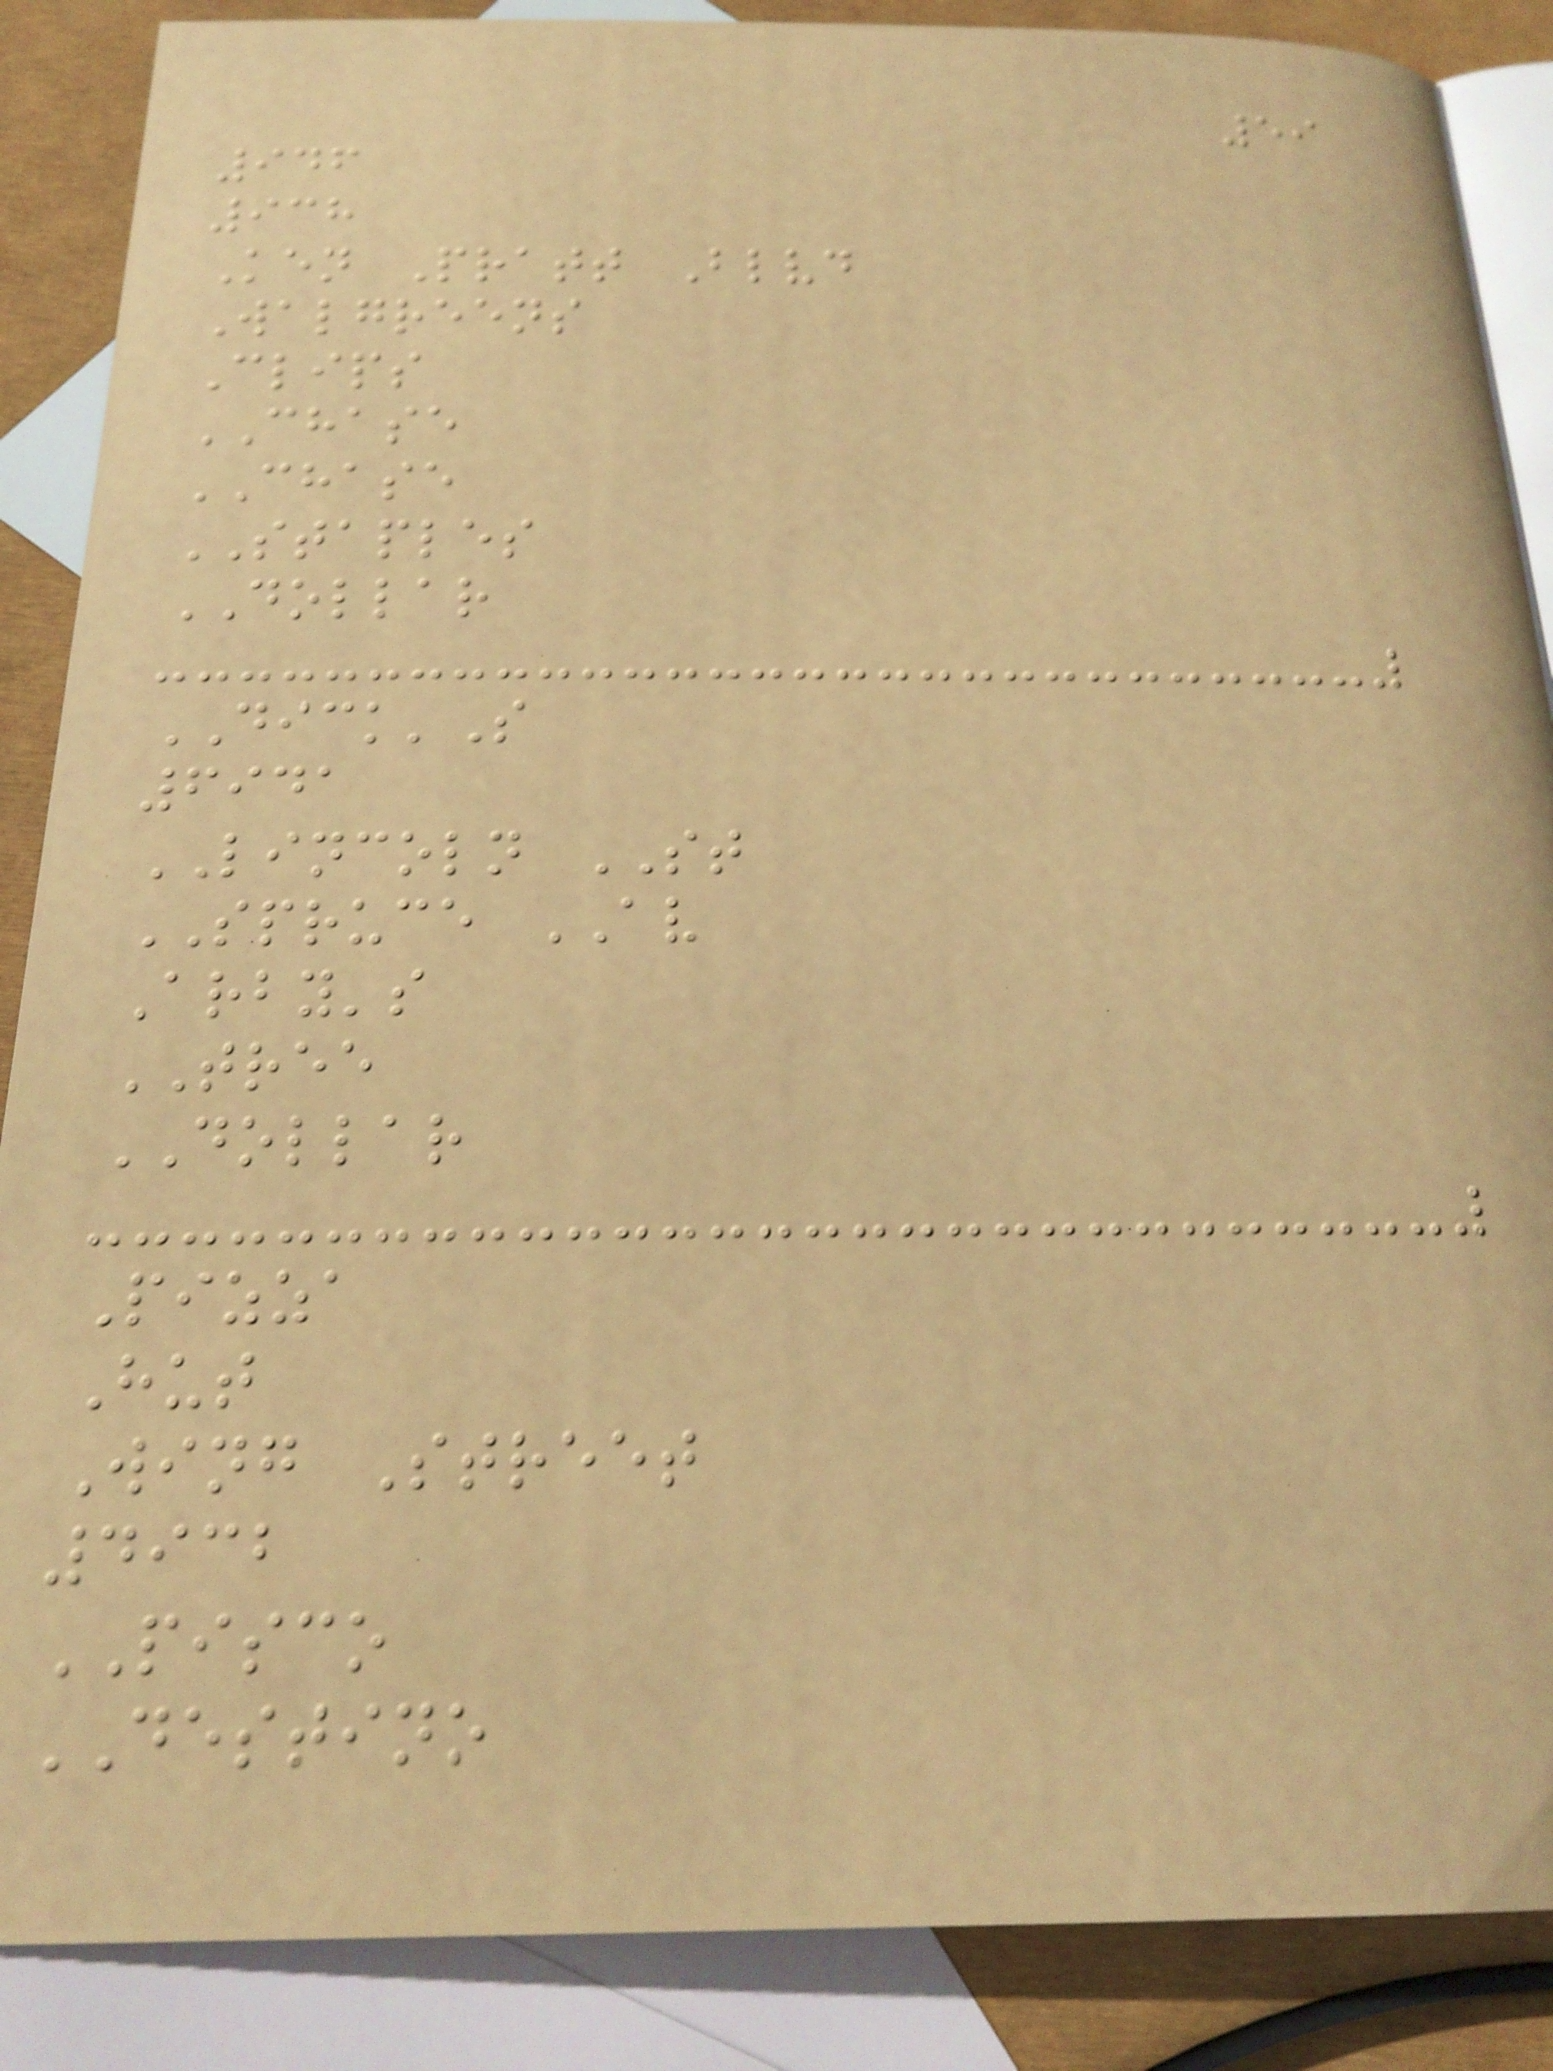59
946
938
Ken Pratt Blvd
Walgreens
Clips
CHASE
CHASE
STAPLES
DOLLAR
DICK'S
6941
LINCOLN ST
SPRUCE AV
Arby's
TREE
DOLLAR
Pizza
Hut
Wing Street
4932
PISCO
DESTINO
